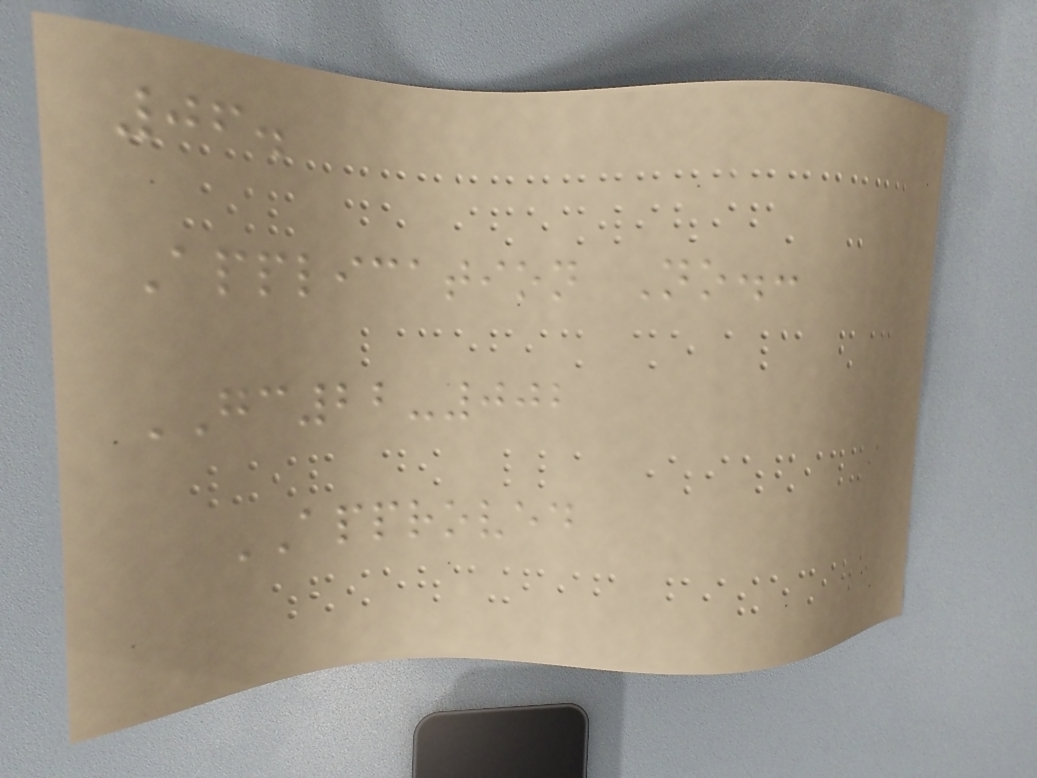06.
Application No.:
GC22-002
APPROVED
